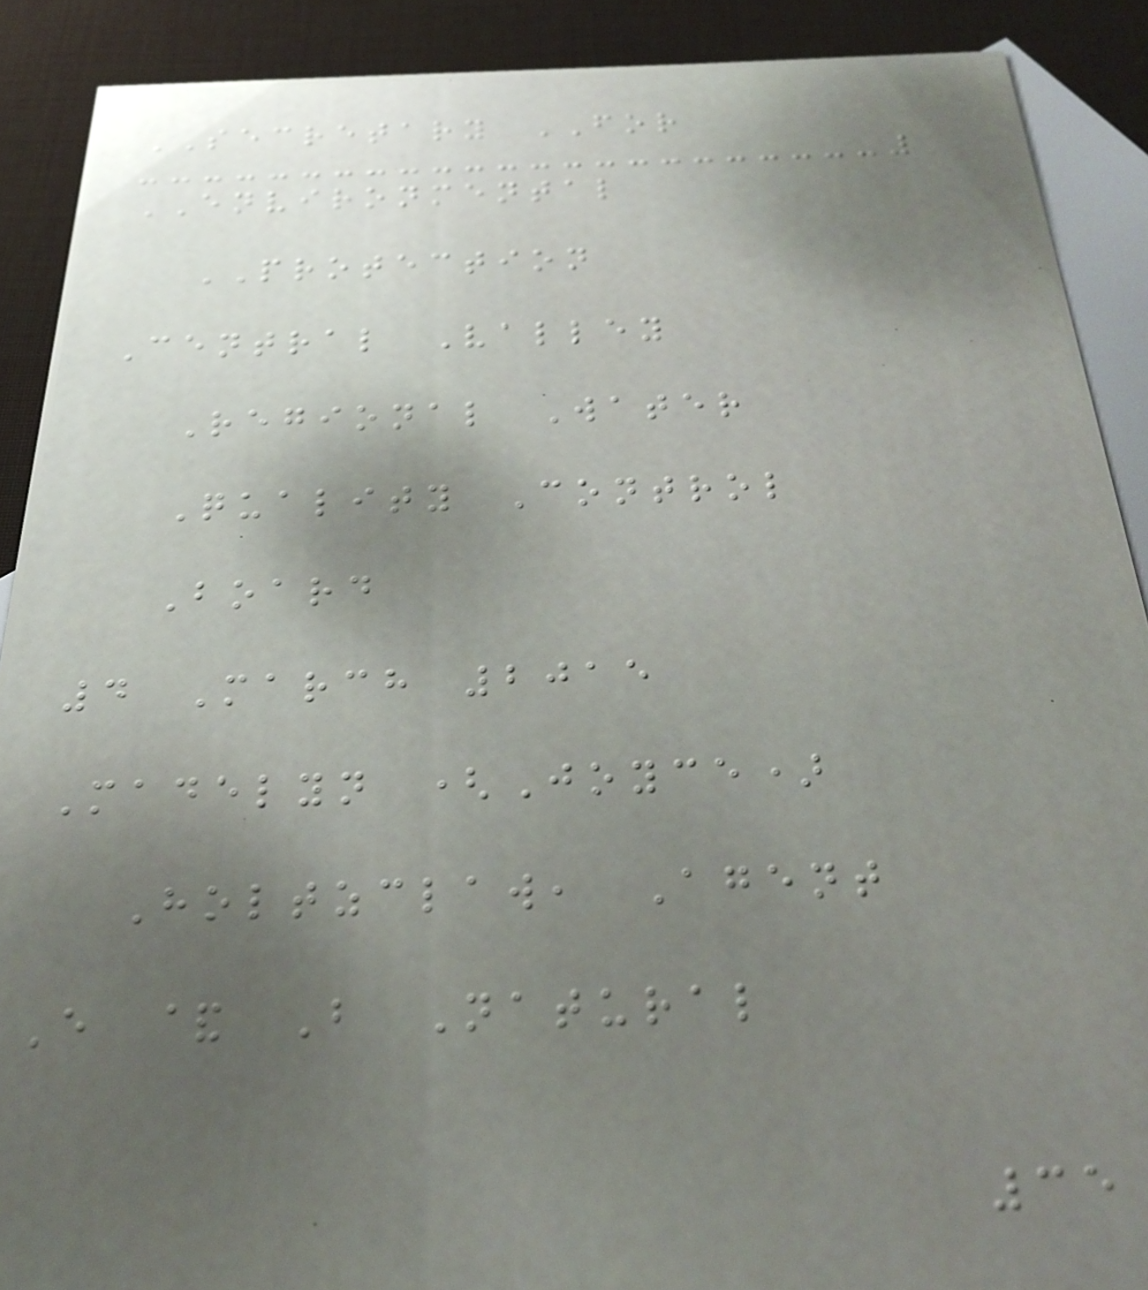SECRETARY FOR
ENVIRONMENTAL
PROTECTION
Central Valley
Regional Water
Quality Control
Board
4 March 2015
Madelyn (Joyce)
Holtzclaw, Agent
E & B Natural
35
